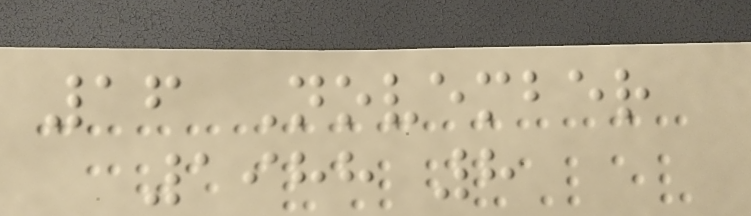16 November
1988 8
